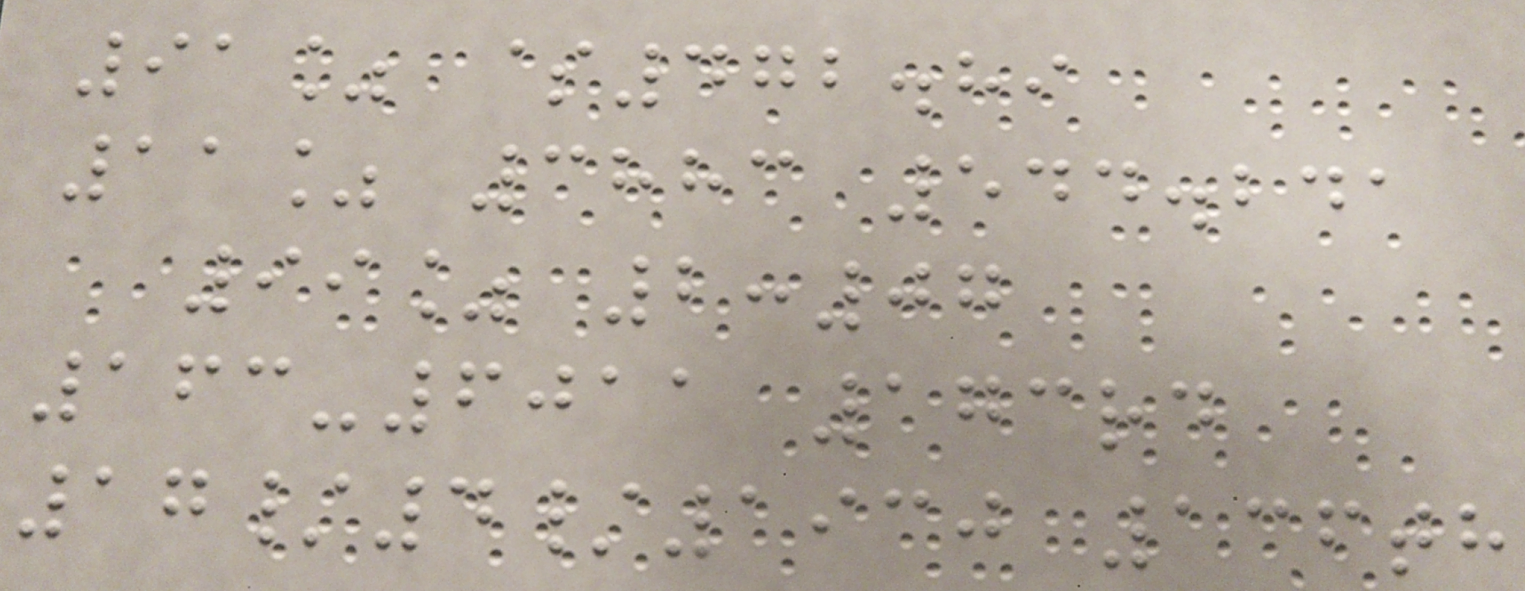91% $472.89
11% 3883 544.241
99% 2:07
163-6011 173rd
17/4/1930 136th
